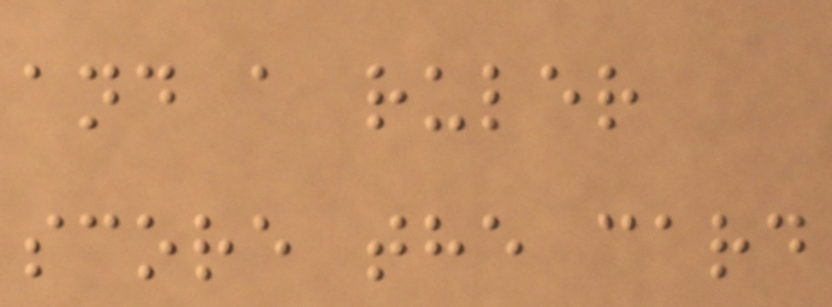and a ruler
score the card
